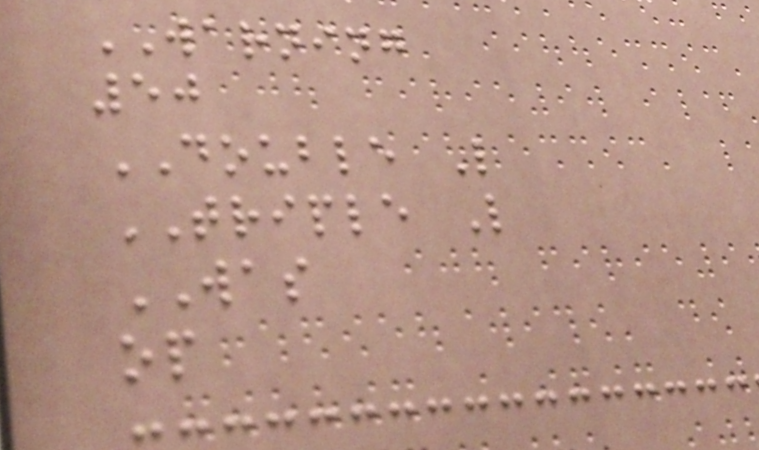WARNING
50
DOUBLE L
TRIPLE L
WAS
op
